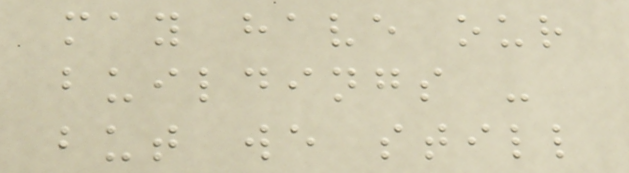may have our
buildings -
but we still
